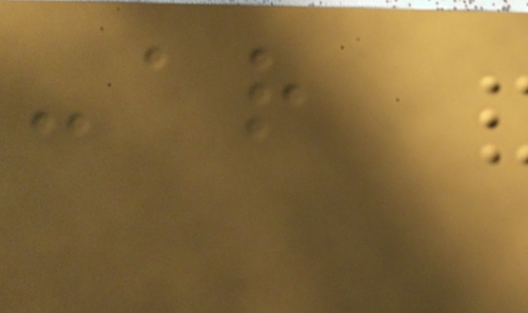-ar
